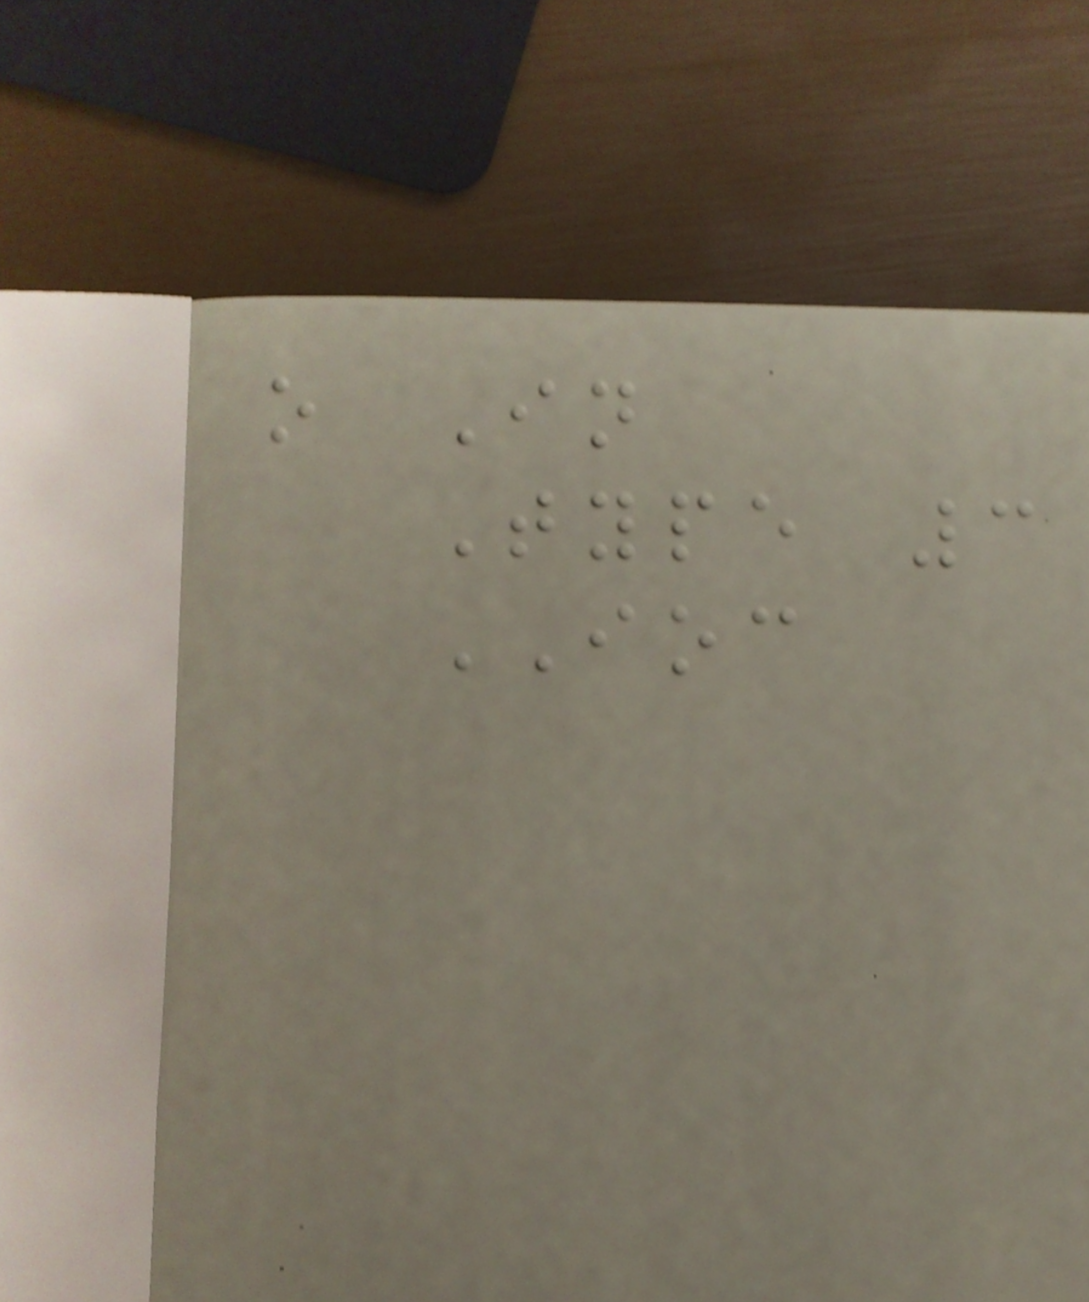o In
Type 3
IOC
